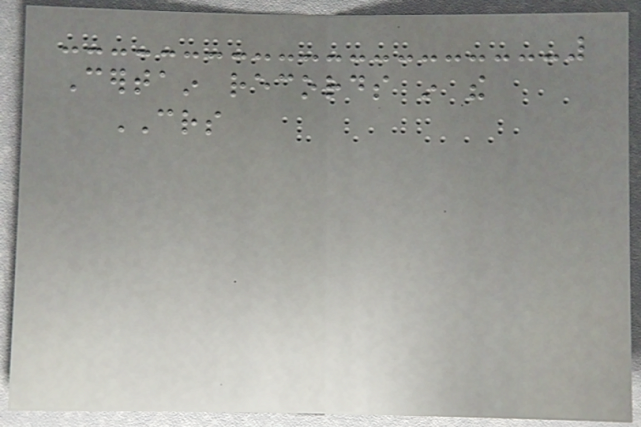Certain records in the
CRS
